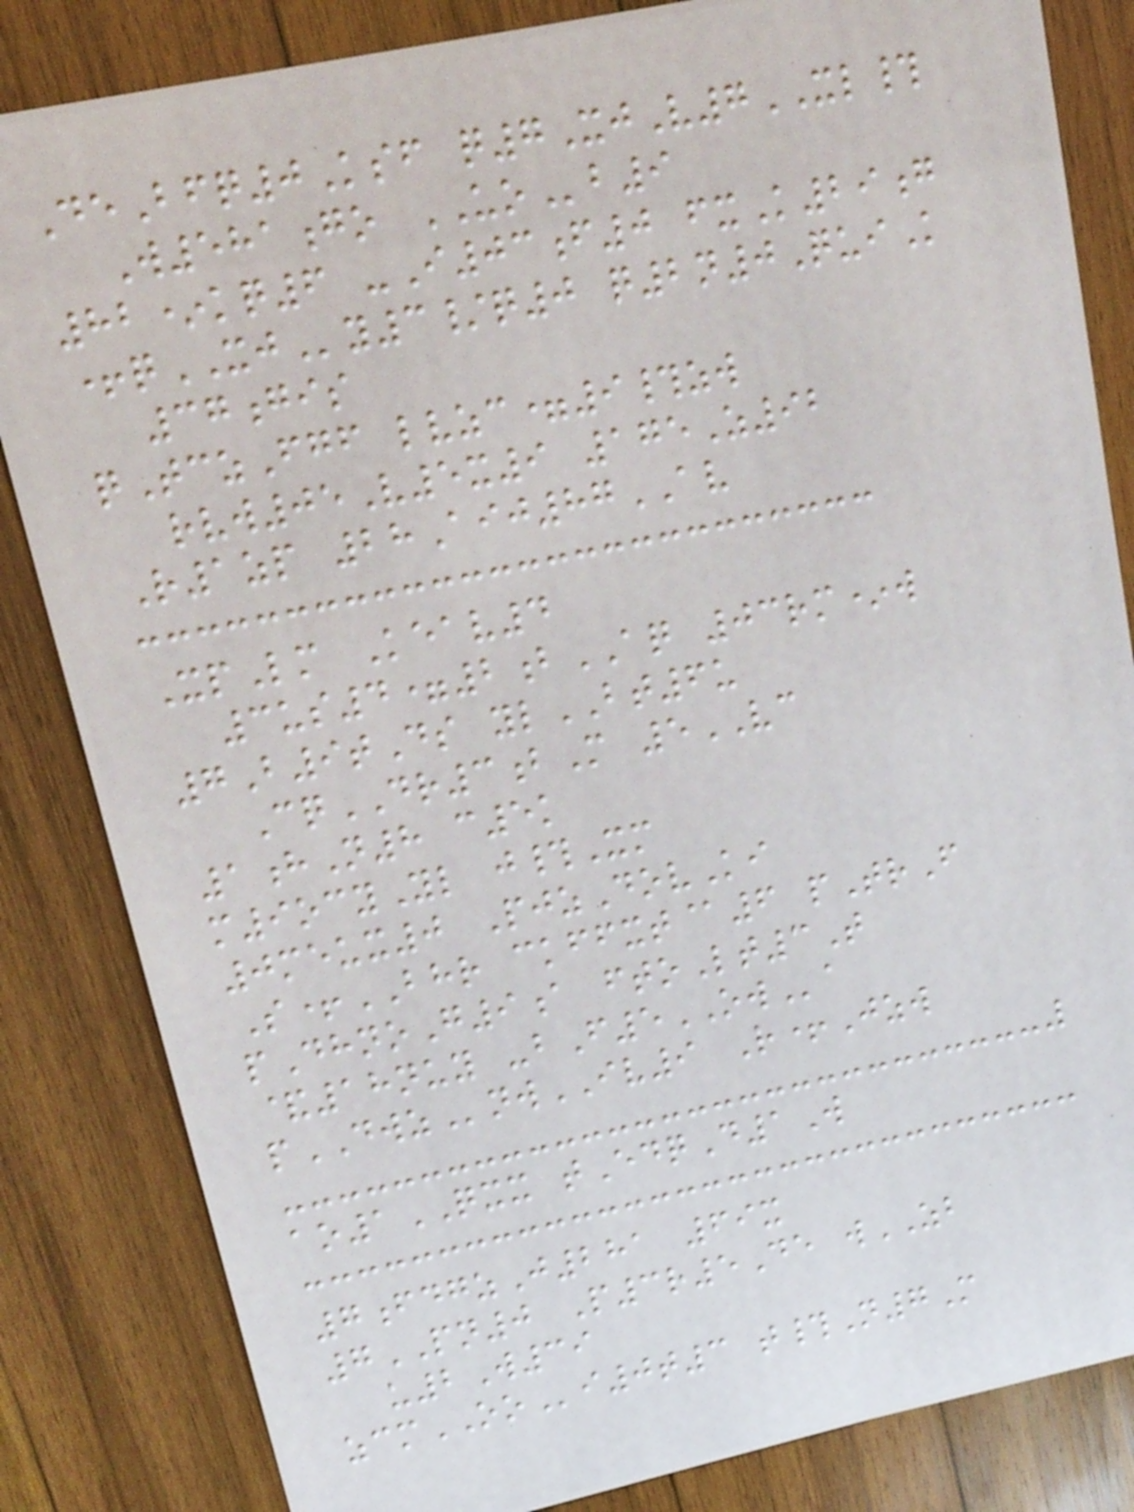DeBfq0Ksf q7XjV7XL#
W581go UOb9
82*kq6 -I03f0 fxK29g
+qXJy3/q0 q2n0QuiK
37gis
qTczFgf lvzc=9#zw
rvw05V5x9 175Z92
R1zp 28Aij87AV
XpLm Keav4
3us4=2bAQ 03rm*w
7B9tDs ylBT6u
CqDR3bM 5VC
1hN8 c5k
m9ocyYl j#Xm
0meux0 PjzDovKi
S+BHR ckffxt@6 pTrF
pDhnoG9a ftoLt3T
&18nuy -bF5OWa
pDWZnwIV9 R+Jzw
ao1QXX tEdqD1W
7fdgzJ281 69x
7PN0 P3r5De wZB
u2W39
zcmOOi0t3 t#N7M
